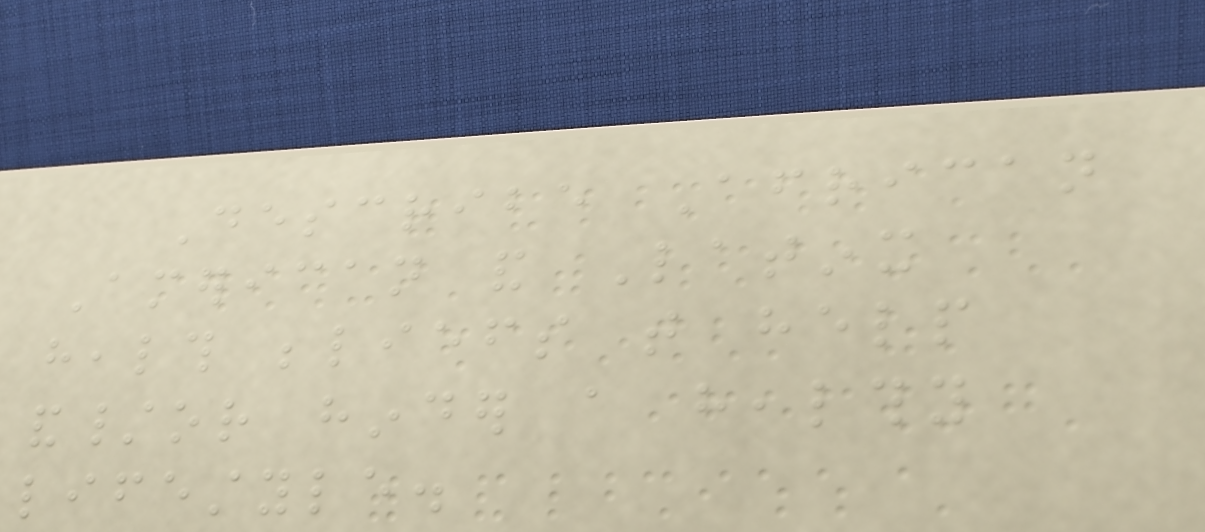Describe African
American and Latinx
health beliefs that help
and/or hinder a healthy
lifestyle.
